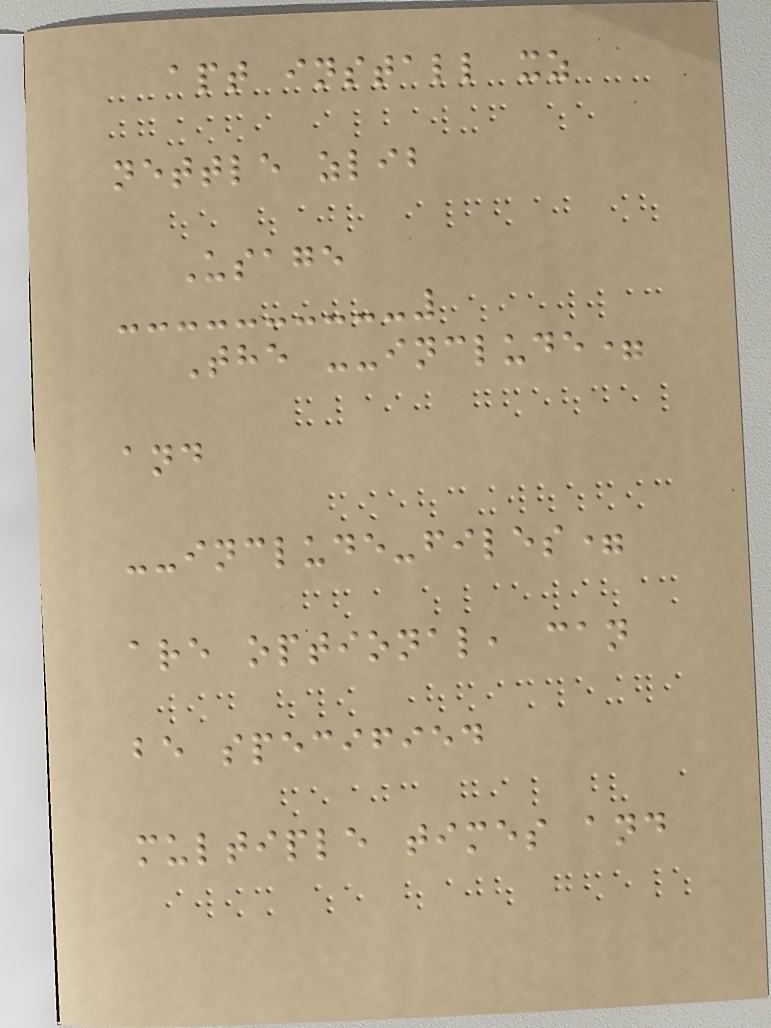apt install xz
nettle zlib
Usage
The --include=
and
--include-files=
are optional, can
be specified
multiple times and
